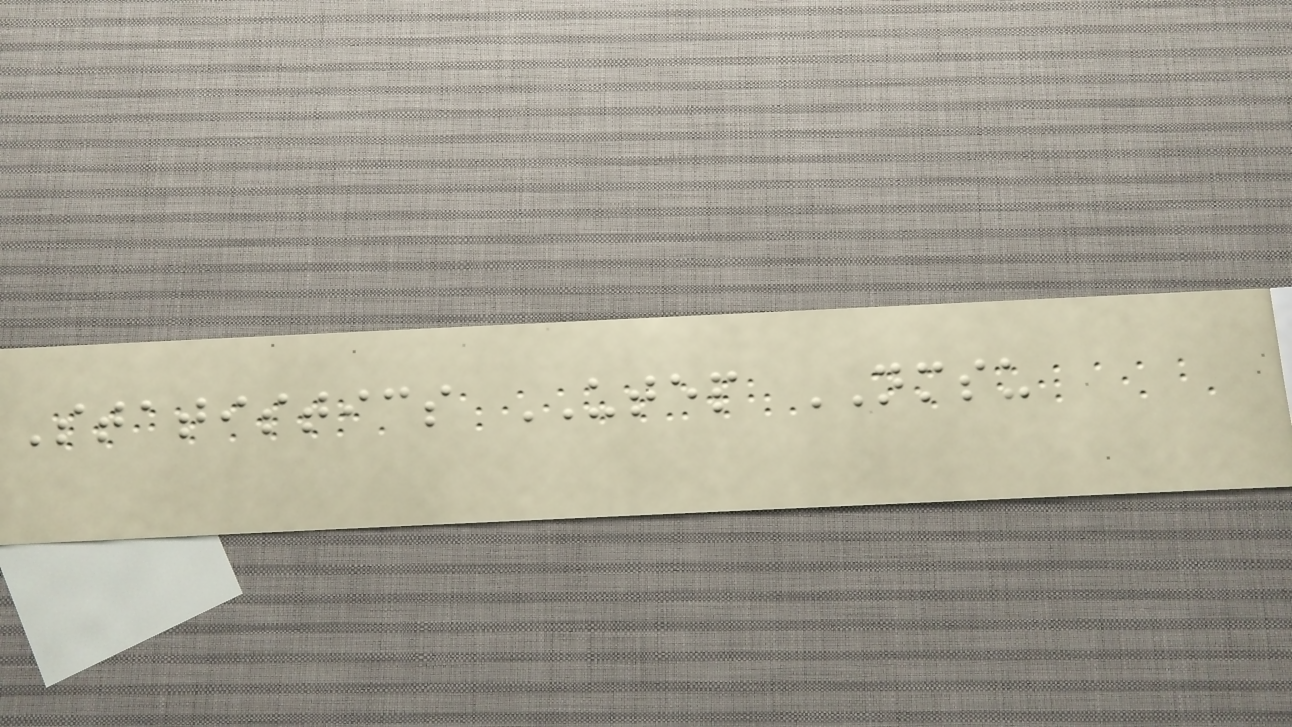Statistics UTEP NMSU
